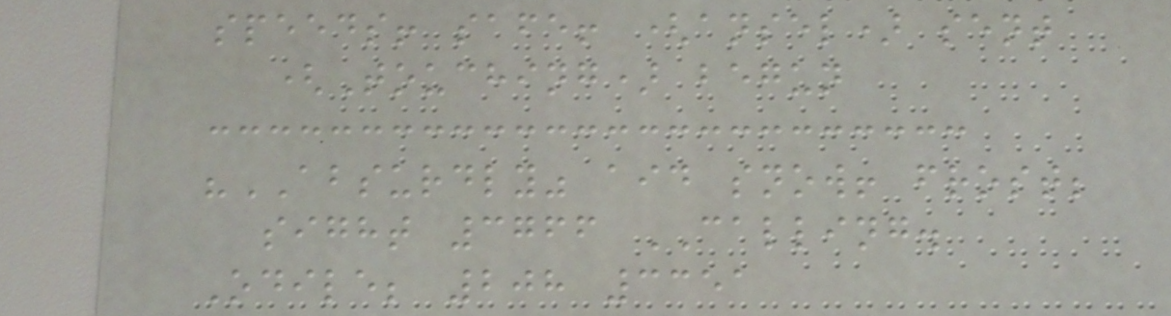speeds! safe! (ansel) sent
(Touching) begun
"ABSURDLY" aid snow! frost;
sight 3766 CALLING.
Odile; 208 3351
